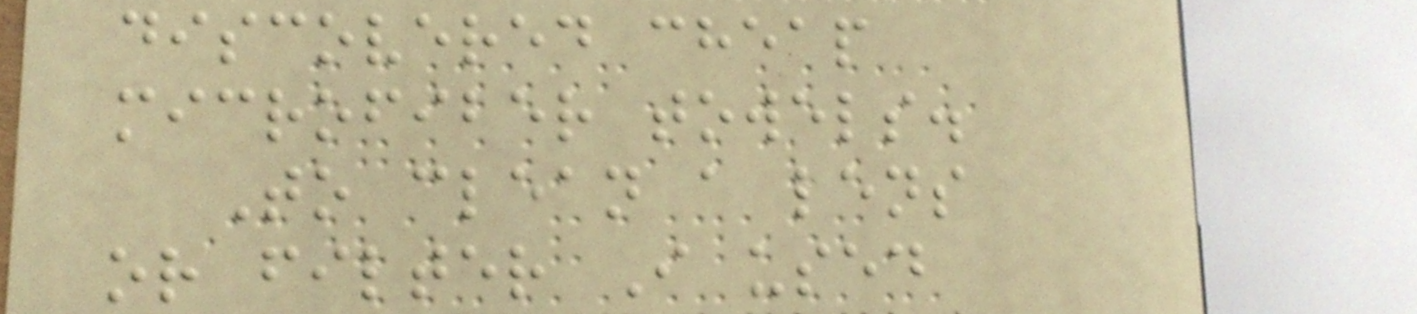discovered cheap
microfiber towels.
To clean a lens
or filter I used
